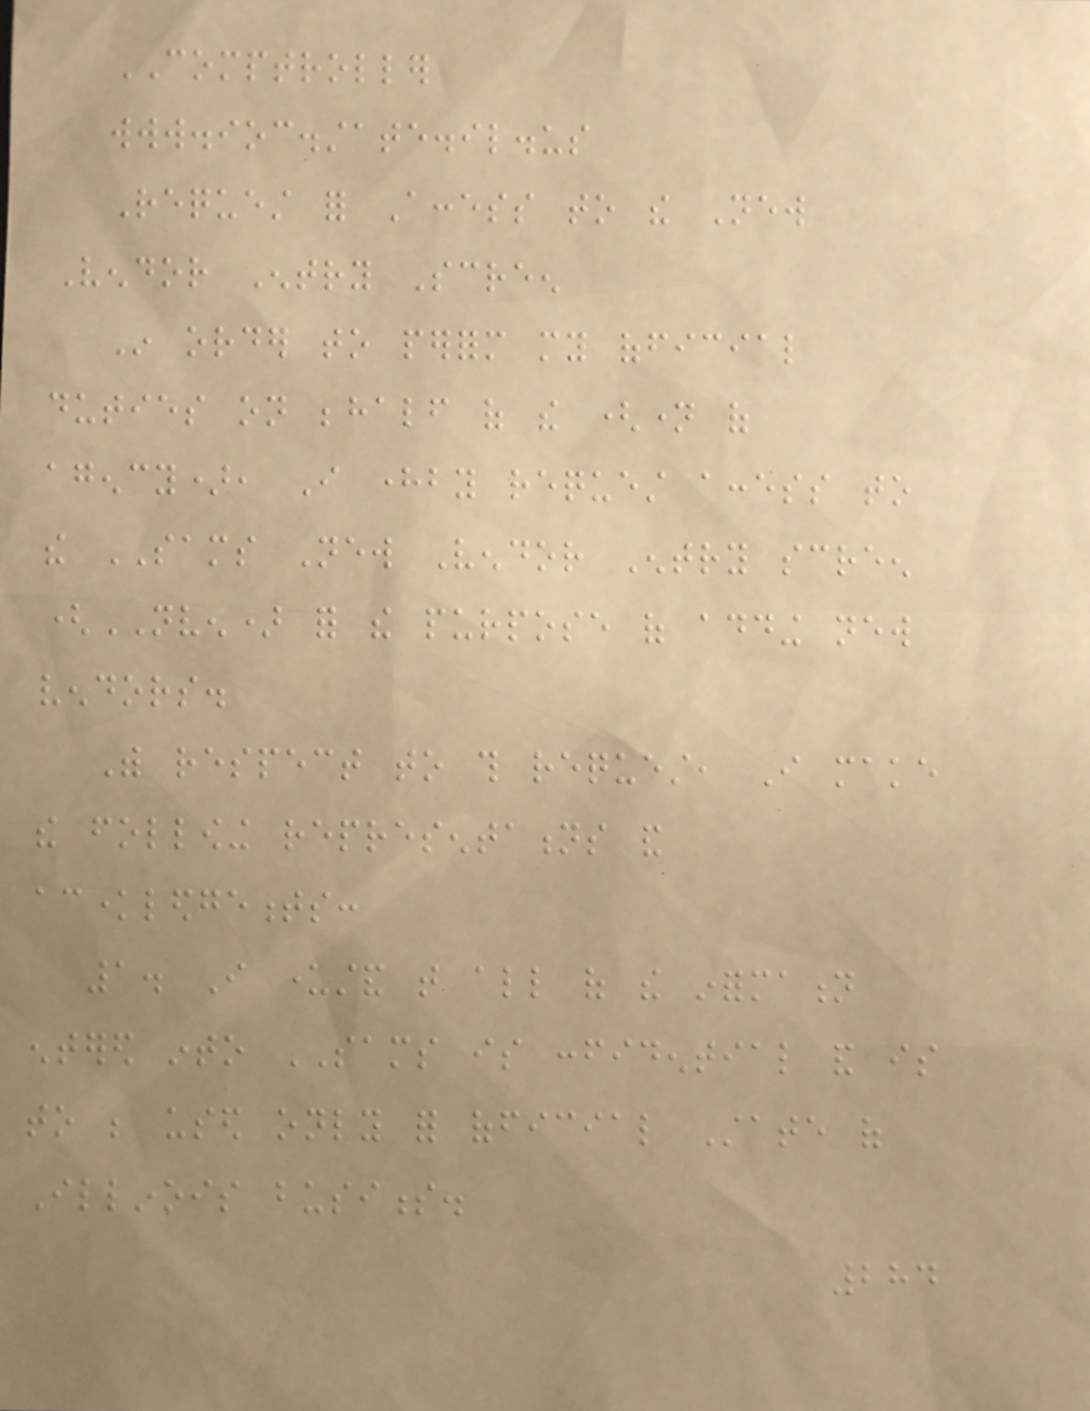COMPTROLLER
www.ioc.state.il.us
Request for Access to the New
Vendor Entry Screen
In order to perform my official
duties on behalf of the (name of
agency), I hereby request access to
the SAMS New Vendor Entry screen
(NVEN) for the purpose of adding new
vendors.
With respect to this request, I make
the following representations and
acknowledgements:
1. I understand that all of the information
entered into SAMS is confidential and is
to be used only for official State of
Illinois business.
284
